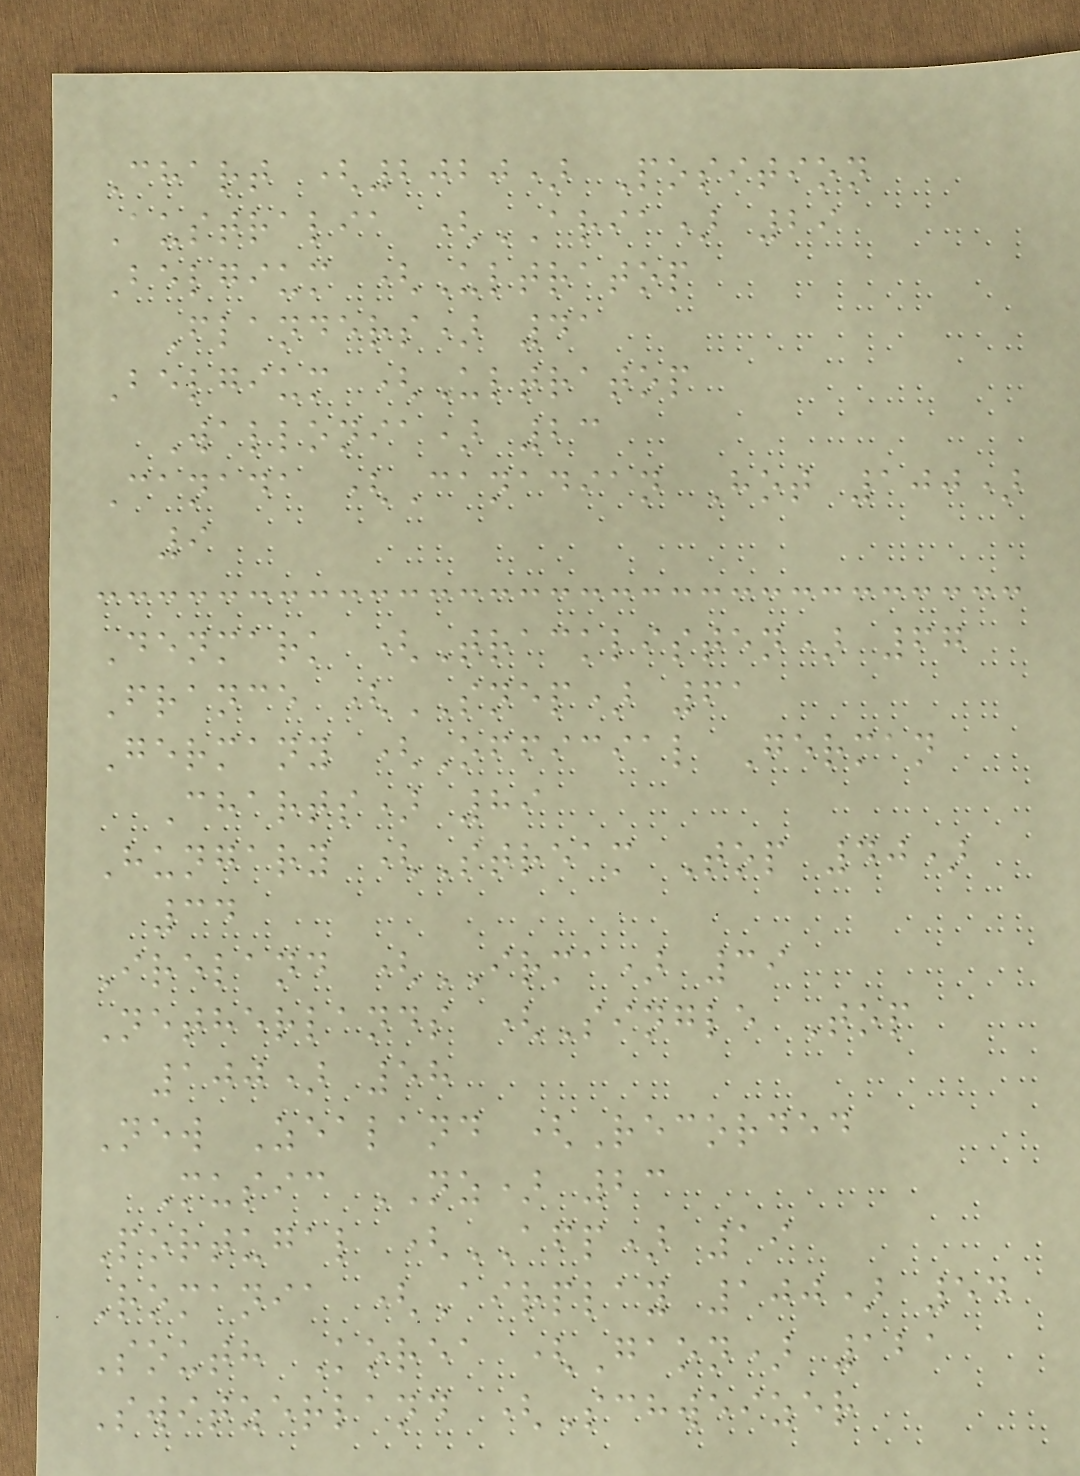Chart (2020) Position
Australia (ARIA) 29
Belgium (Ultratop
Flanders) 41
Belgium (Ultratop
Wallonia) 23
Canada (Canadian Hot 100)
9
Denmark (Tracklisten) 67
France (SNEP) 61
Germany (Official German
Charts) 89
Hungary (Stream Top 40)
34
Ireland (IRMA) 39
Netherlands (Single Top
100) 58
New Zealand (Recorded
Music NZ) 23
Portugal (AFP) 19
Romania (Airplay 100) 54
South Korea (Gaon) 121
Switzerland (Schweizer
